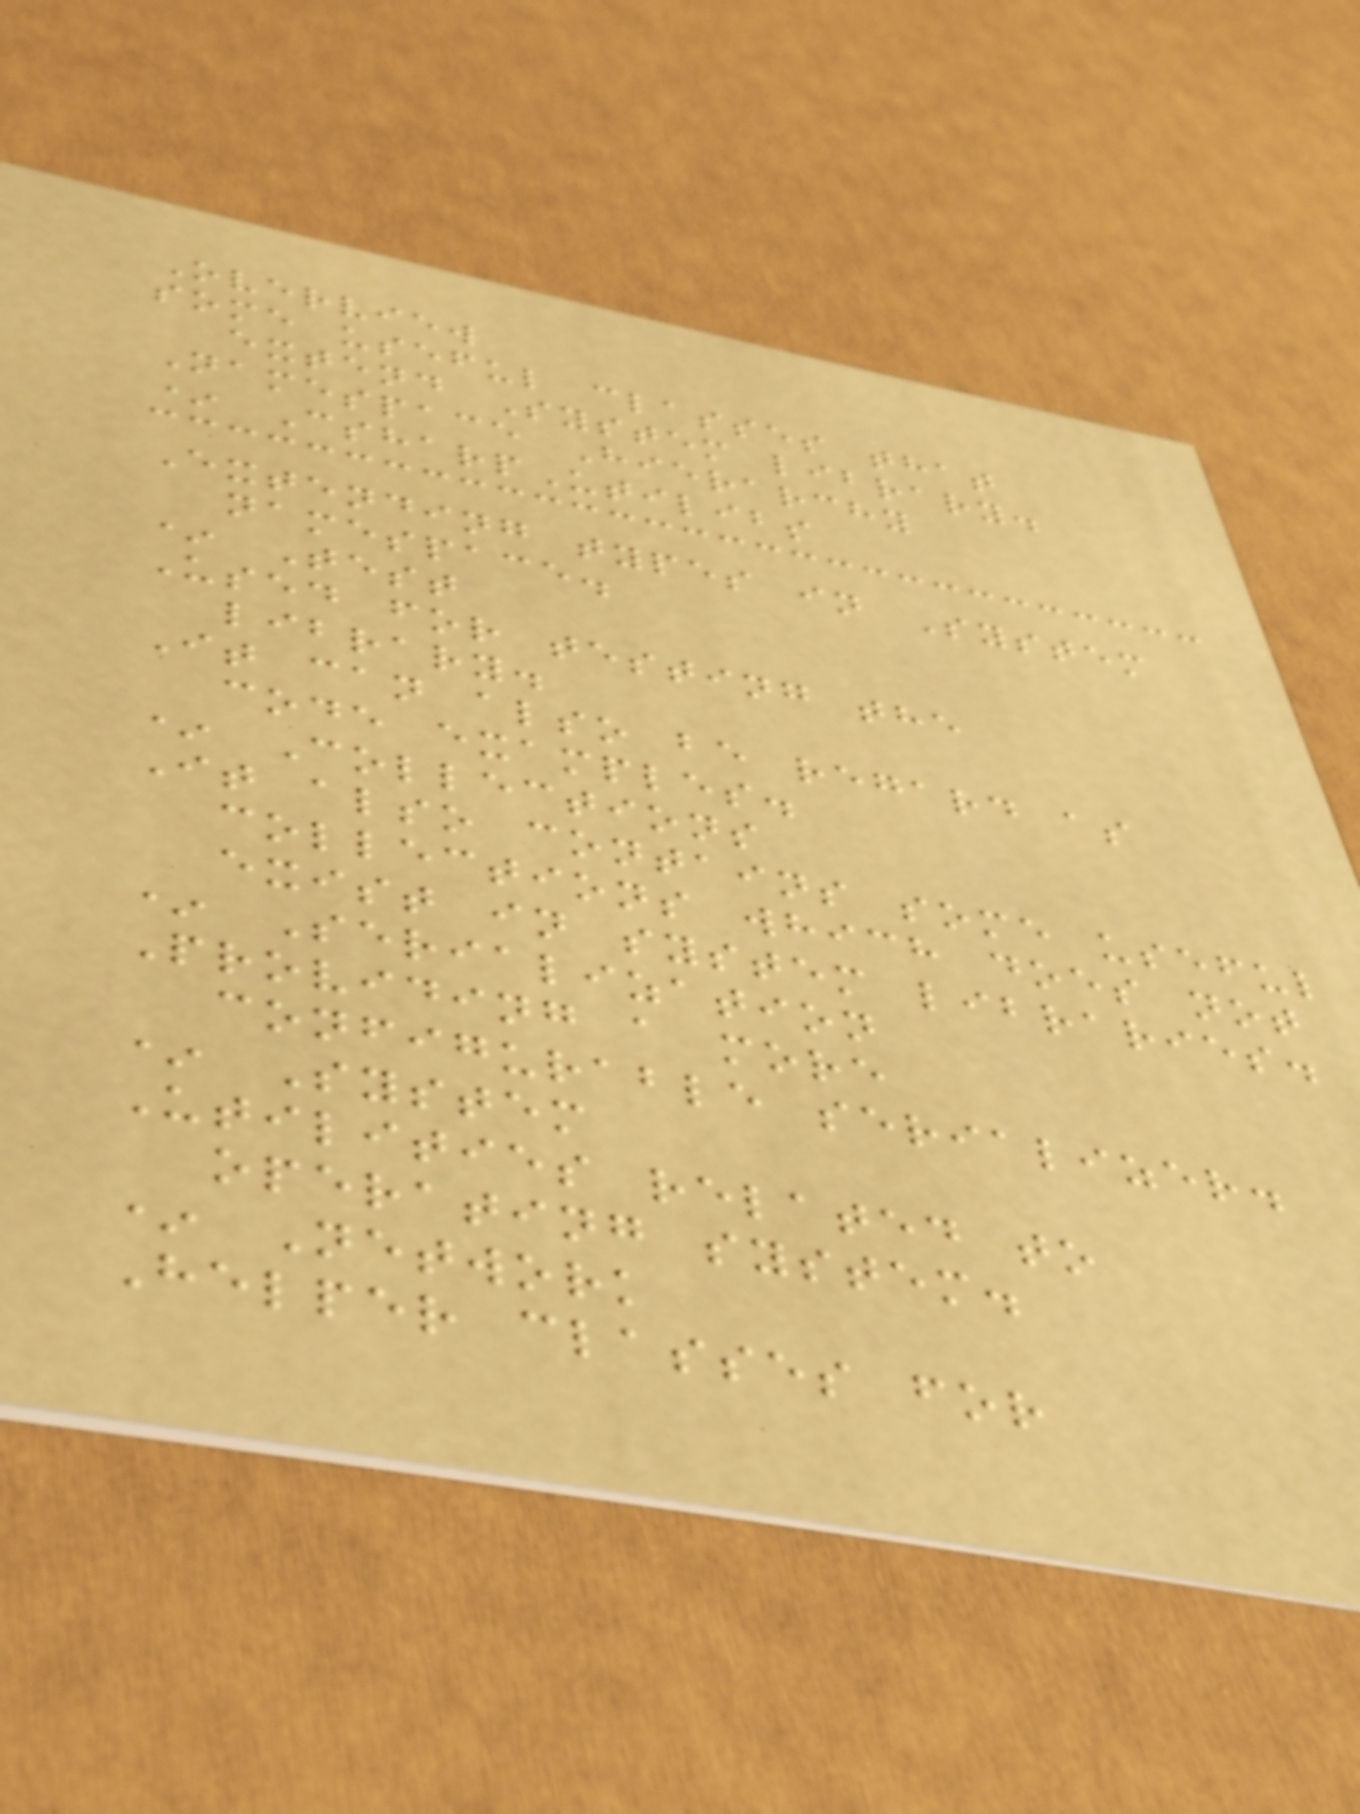Overview
some useful classes that
extend System library.
Namespace Hierarchy
* CsharpUtilibs
Extending types in System
namespace.
* Test
Used for testing the
library.
It can also be regard as
code examples.
* Collections
It also contains some useful
collections which does not
exist in system libraries.
* Serialization
Providing a more
configurable serializer.
* System
Utilities related to
operating system.
* Network
Helper classes for
